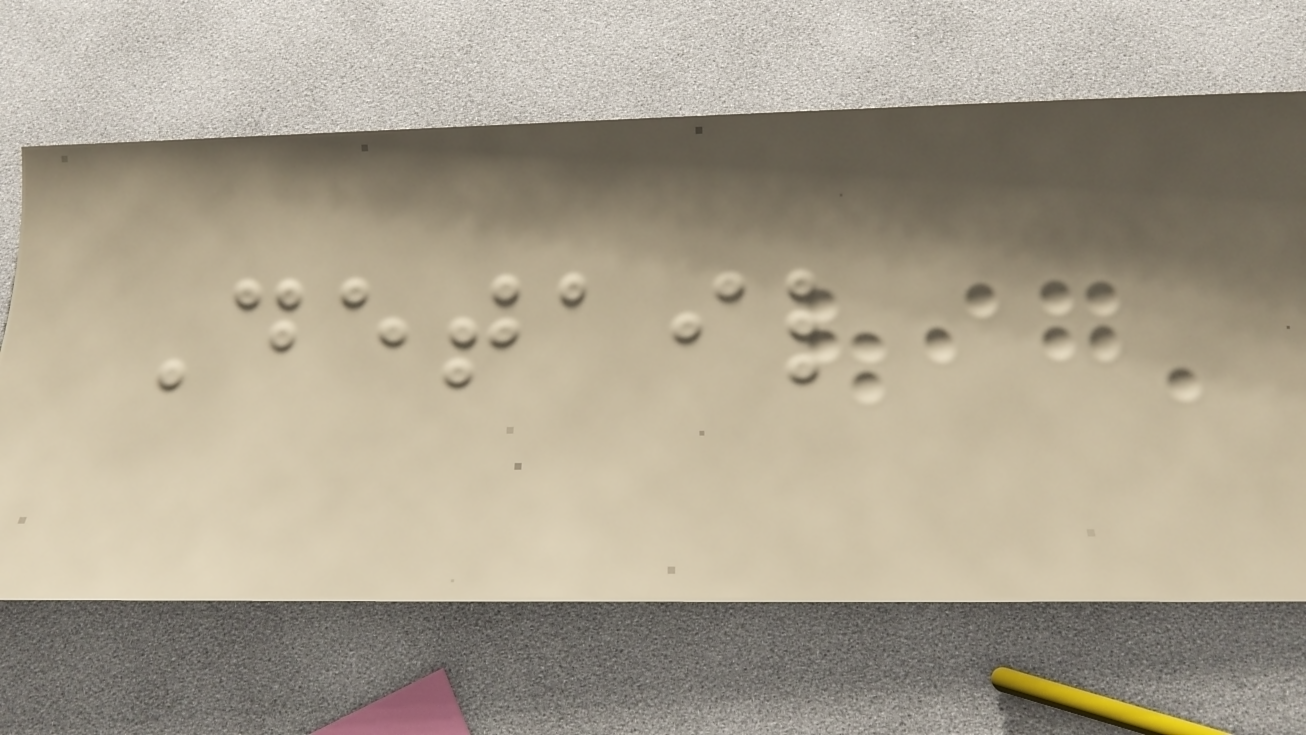Detail
